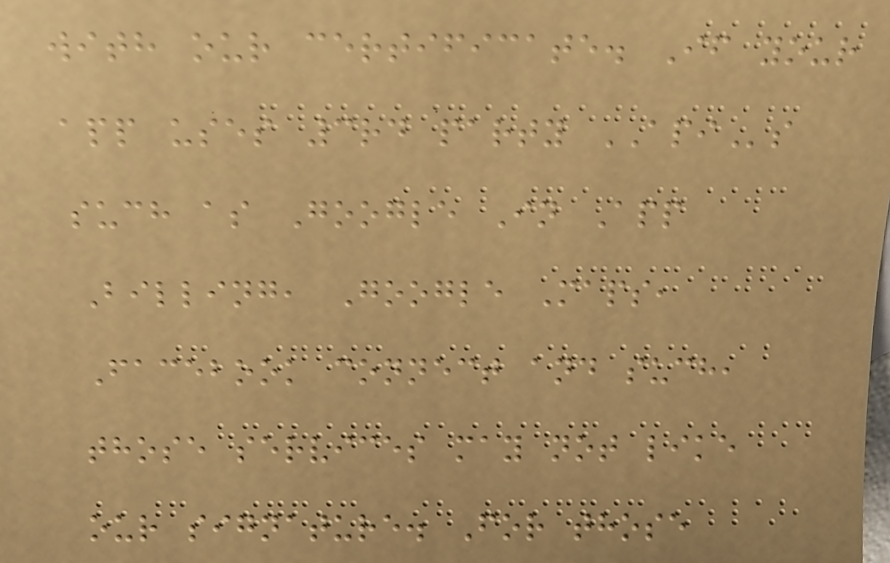with our certificate. If your
app uses 3rd party APIs
such as Google In App
Billing, Google Maps,
Facebook connect and such,
those services may not like
our signature. For those
